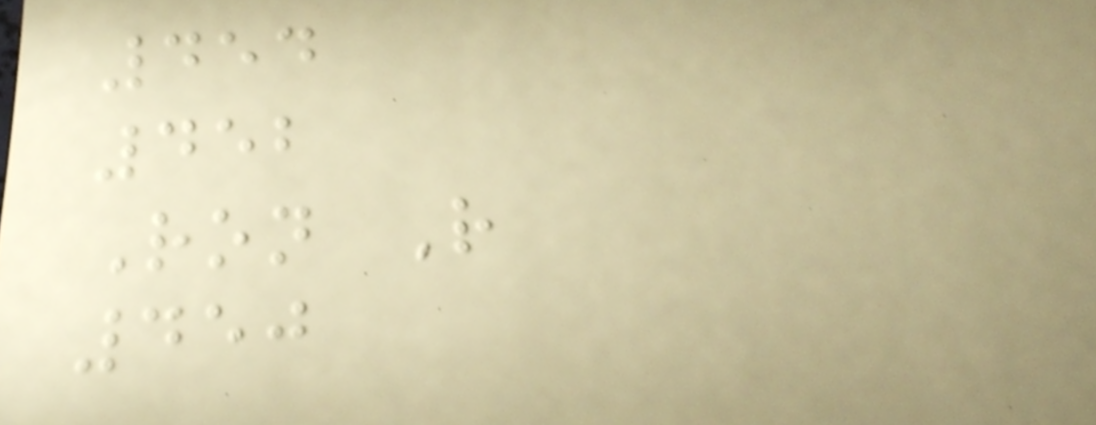454
452
Ron R
450
